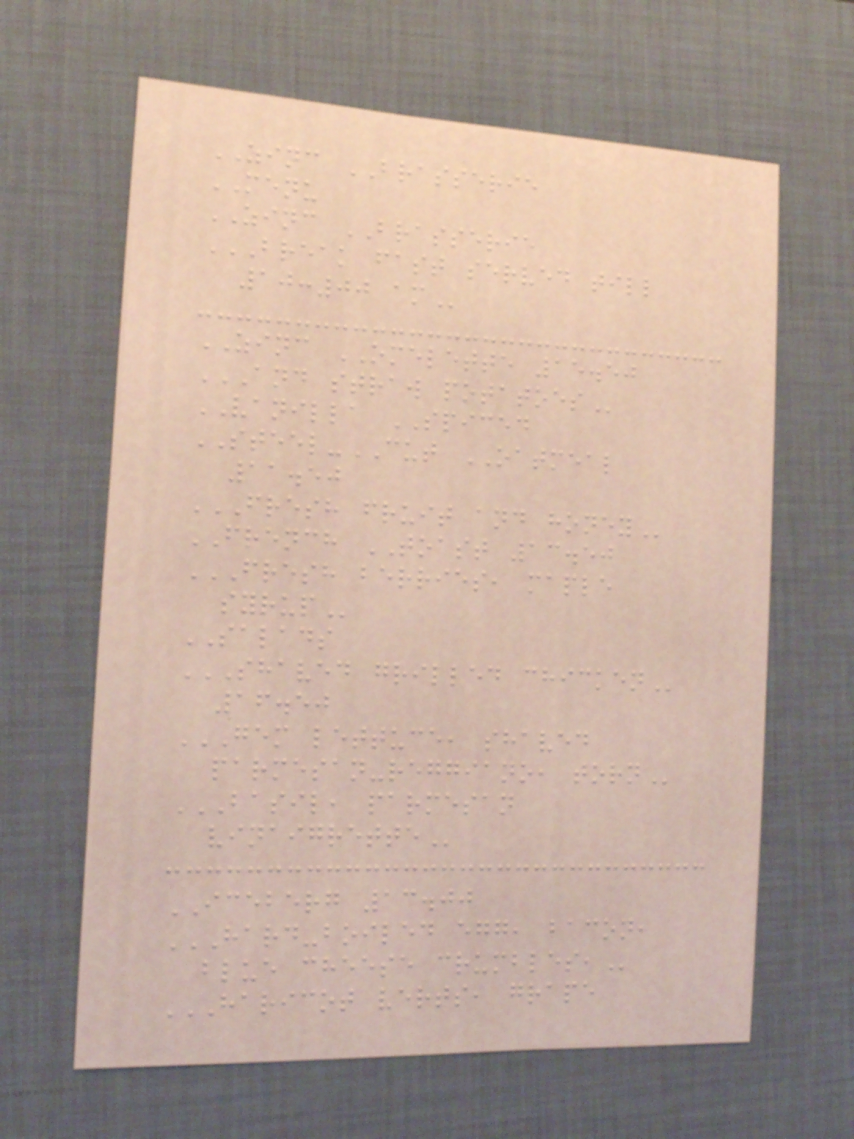ZINC BRASSERIE
MENU
ZINC BRASSERIE
BREAK FAST SERVED TILL
10:00 AM
ZINC OMELETTE 15.50
AND STRAW POTATOES
VANILLA SPICED
STEEL-CUT OATMEAL
11.50
FRESH FRUIT AND HONEY
FRENCH TOAST 13.50
FRESH BERRIES, MAPLE
SYRUP
SALADS
SHAVED GRILLED CHICKEN
16.50
GEM LETTUCE, SHAVED
PARMESAN-REGGIANO, TORN
BASIL, PARMESAN
VINAIGRETTE
ICEBERG 13.00
HARD-BOILED EGG, BACON,
BLUE CHEESE CRUMBLES,
HARICOT VERTS, GRAPE
